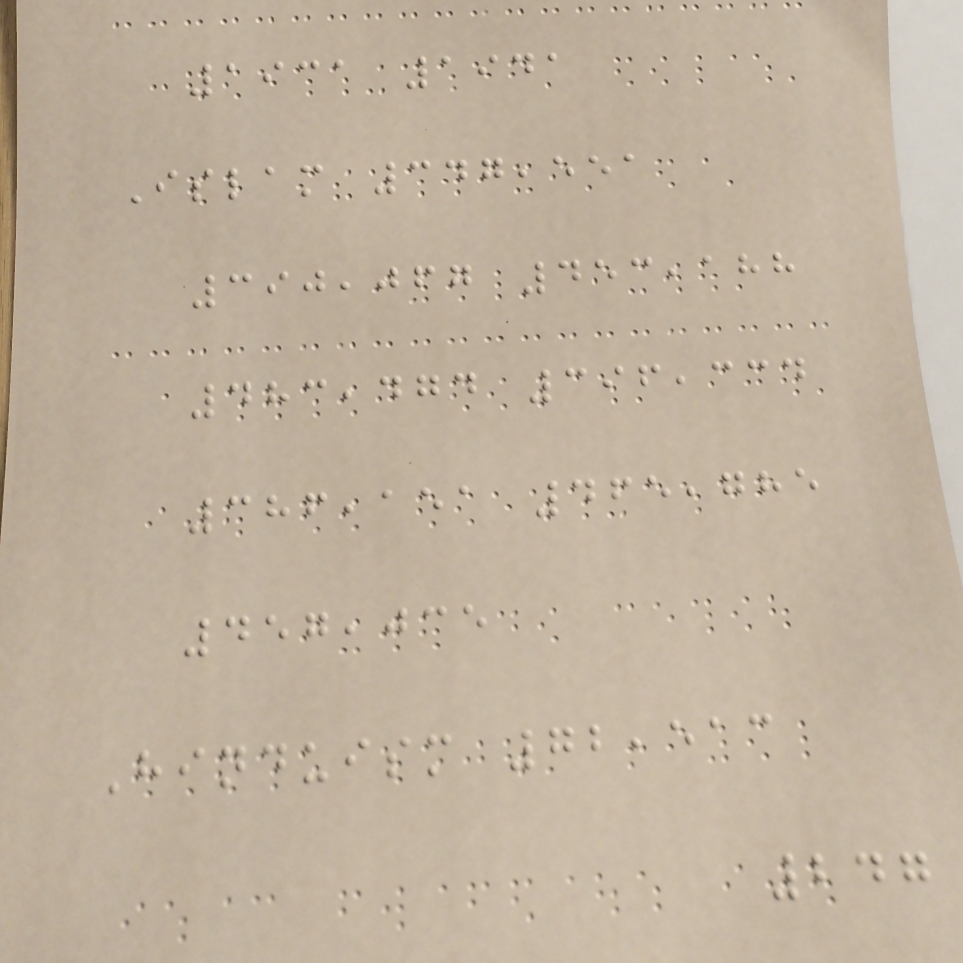1931 1941
Islam 347,551
390,067 453,188
483,474 396,334
386,151 465,785
457,035
Hinduism 72,513
247
